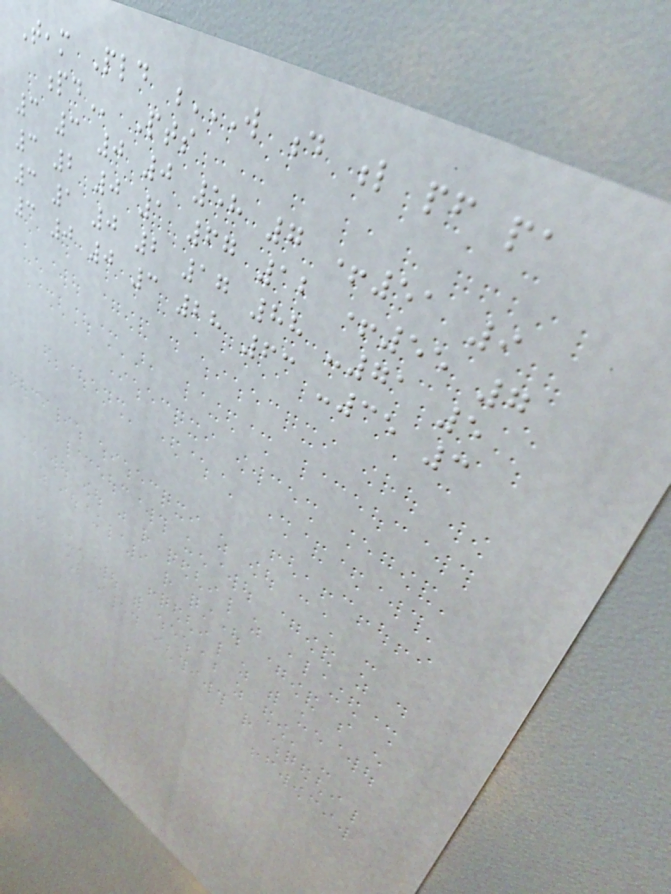Team Pld W D L PF PA
PD Pts
3 3 0 0 58 7 +51 9
3 2 0 1 67 12 +55 7
3 1 0 2 17 88 -71 5
3 0 0 3 28 63 -35 3
